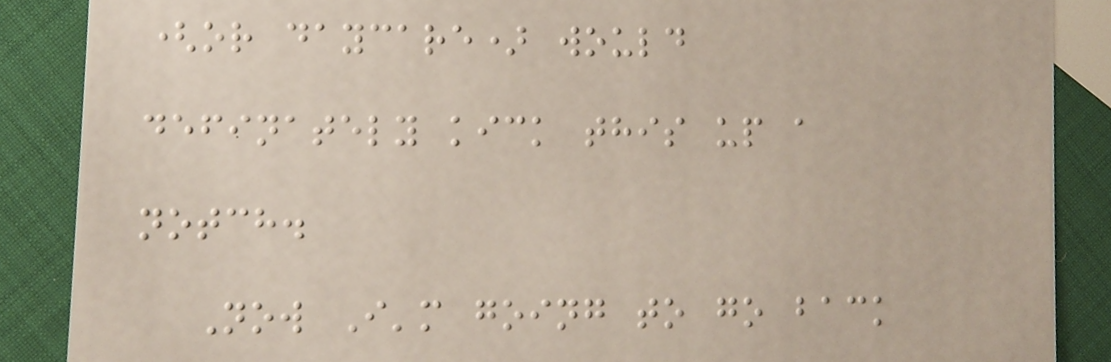(or daycare) would
definately kick this up a
notch.
Now I'm going to go back
